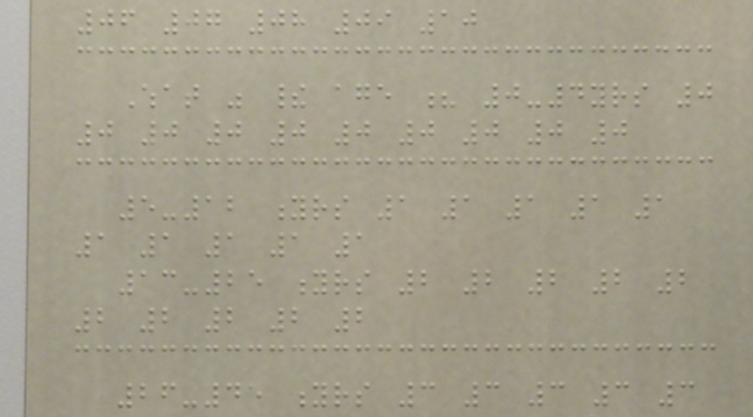06 07 08 09 10
What was their age ? 0-4yrs 0
0 0 0 0 0 0 0 0 0
5-12 yrs 1 1 1 1 1
1 1 1 1 1
13-25 yrs 2 2 2 2 2
2 2 2 2 2
26-45 yrs 3 3 3 3 3
